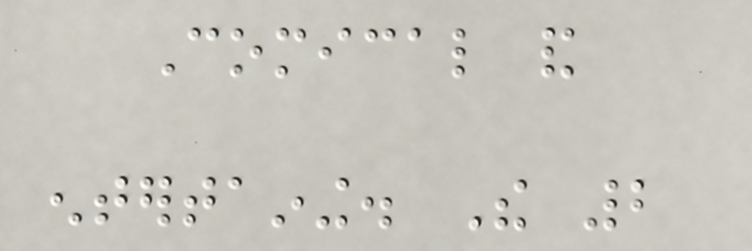Comical and
entertaining. The 2
